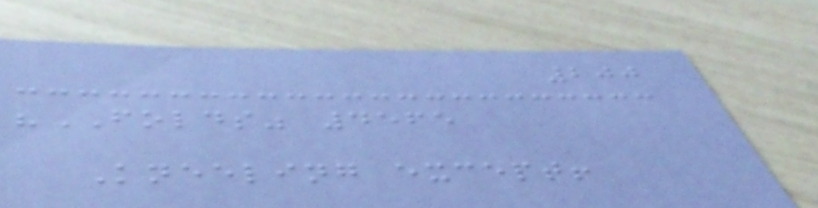200
"FOLDS" 4565
Kneeling except!
